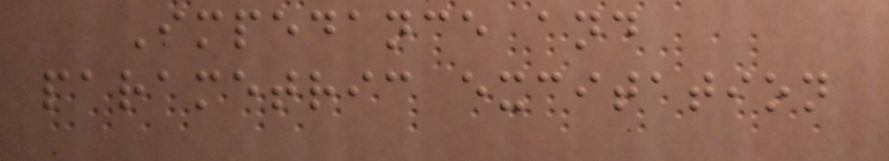Impedance and
parametric excitation
